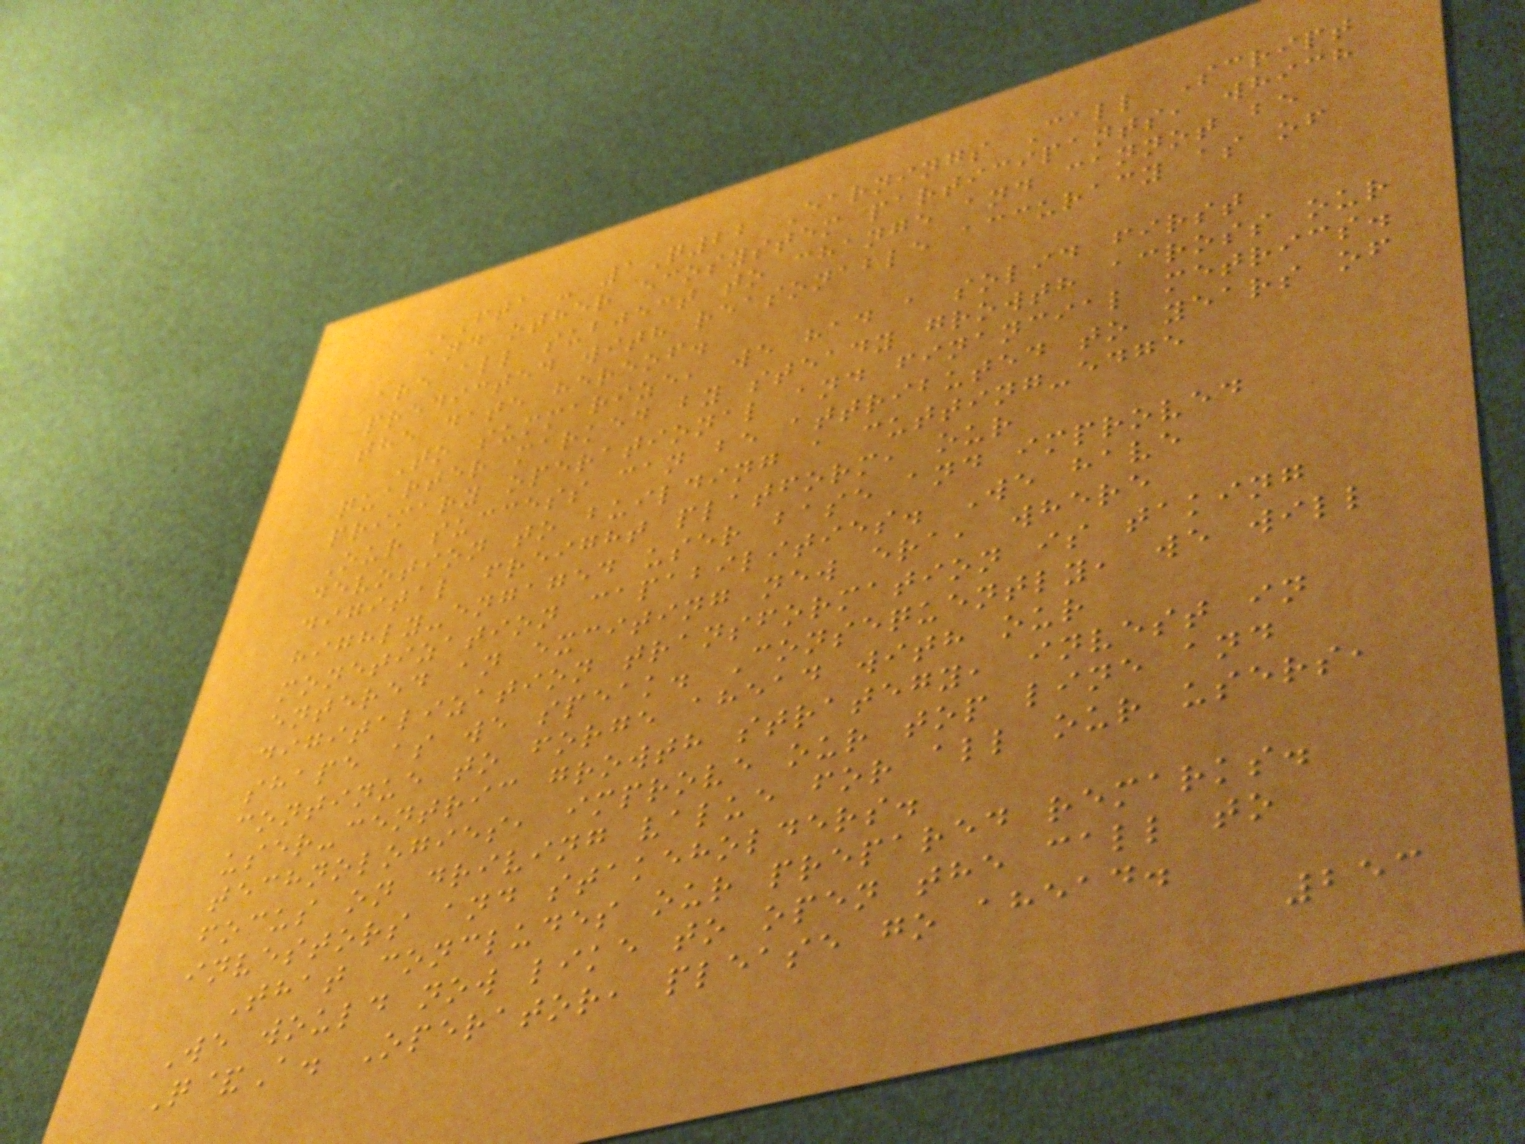FTA - 1Q22 Earnings Call Script
and other ecosystem participants, which
are all subject to change and cannot be
predicted with reasonable accuracy as of
the date hereof.
To summarize, we had a solid first
quarter marked by steady growth across our
primary operational and financial metrics.
Our success can be attributed to years of
devotion to building a cutting-edge
digital freight platform, our
highly-engaged user base and improved
monetization capabilities. We have
entered an exciting new era, where
digitalization transformation is taking
shape as we speak. Consequently, we will
continue to forge ahead with our
user-centric growth strategy, invest in
technologies, improve our top line and
focus on driving value for all our users,
investors and stakeholders.
That concludes our prepared remarks.
We would now like to open the call to
Q&A. Operator, please go ahead.
253
